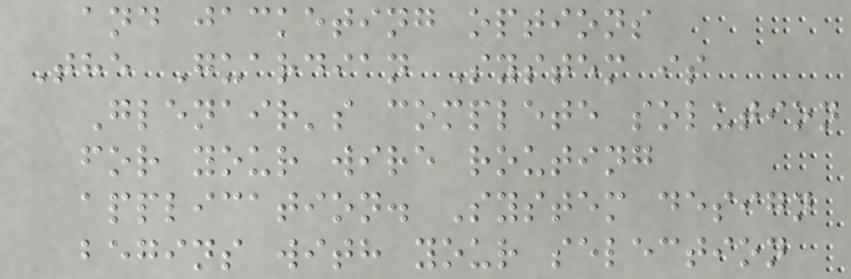and jacketing options
The Guardian System is
Glenair's complete solution
for your wire routing
application. System design
begins with your selection
